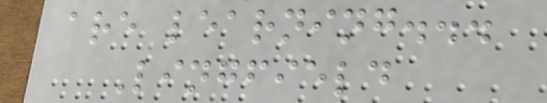are learning...
Lingfield
